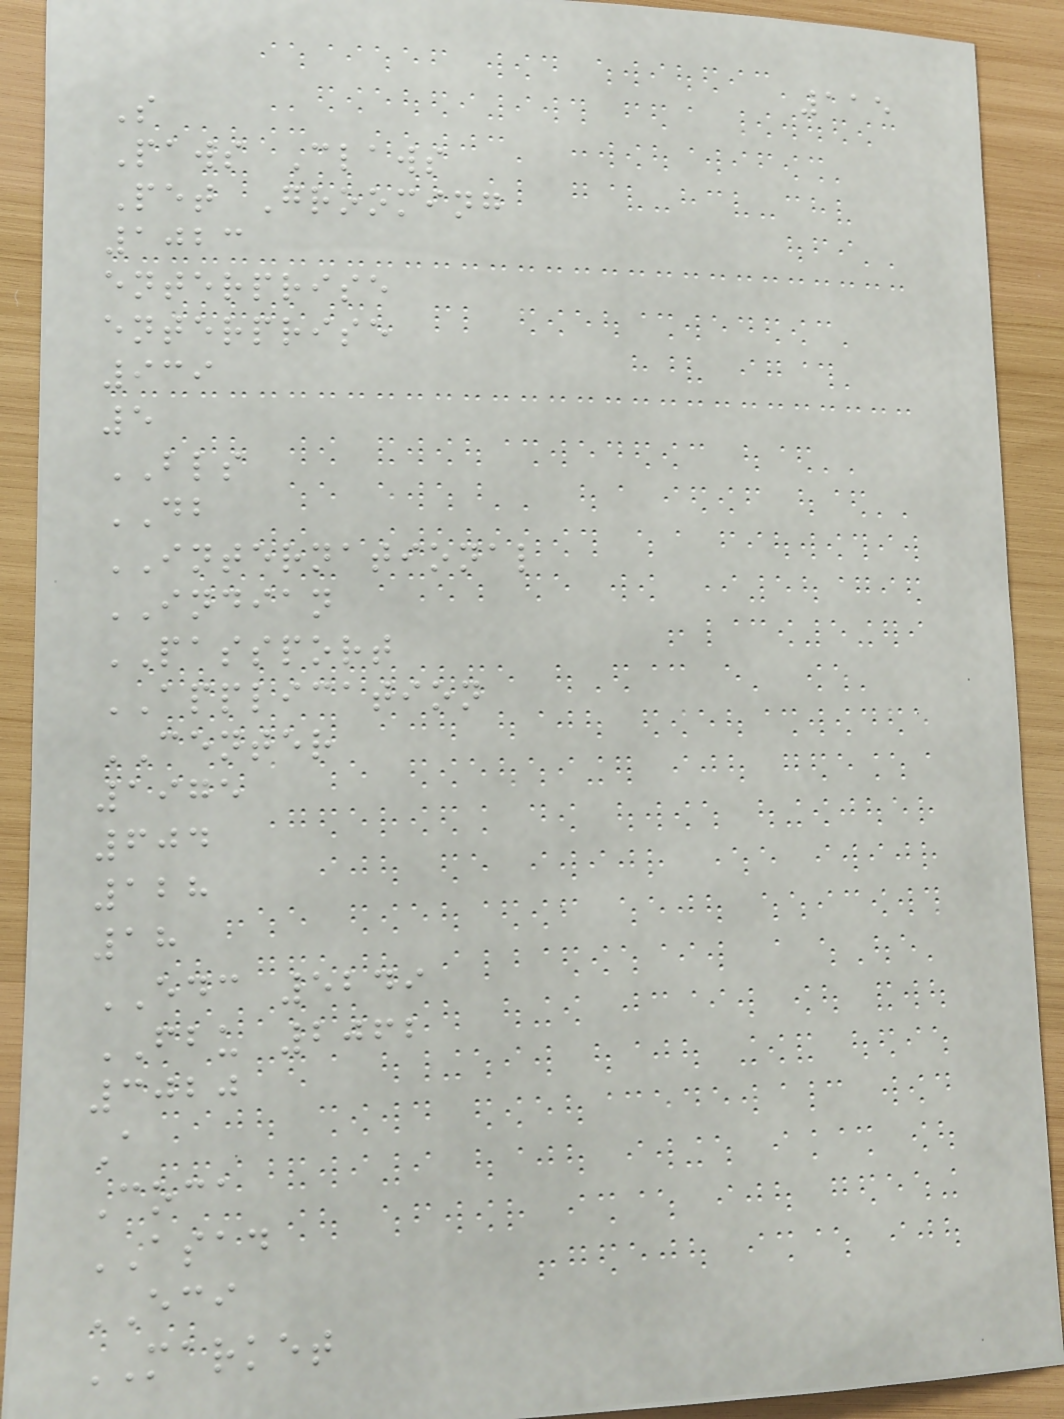115
S
Paws Claws
Pet Grooming
1023
enterprise
enterprise
939
5
BLS
DB
INTERNATIONAL
INDIAN
PASSPORT
APPLICATION
CENTER
1975
604
128
18
EDC 5249
FBU 2062
3020
A
Coca
ASAD
ECI
MARKET
